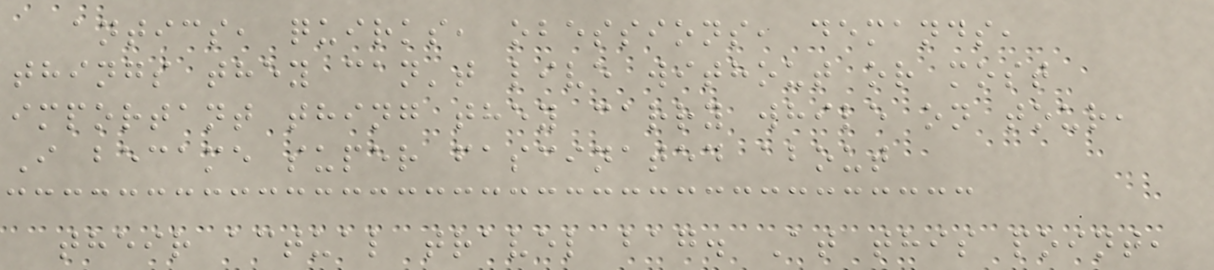antics, quirks, obessions, demands,
things they can't live without or most
important thing they carry while on tour,
I became super fascinated about
their actual travel bag. At this point,
